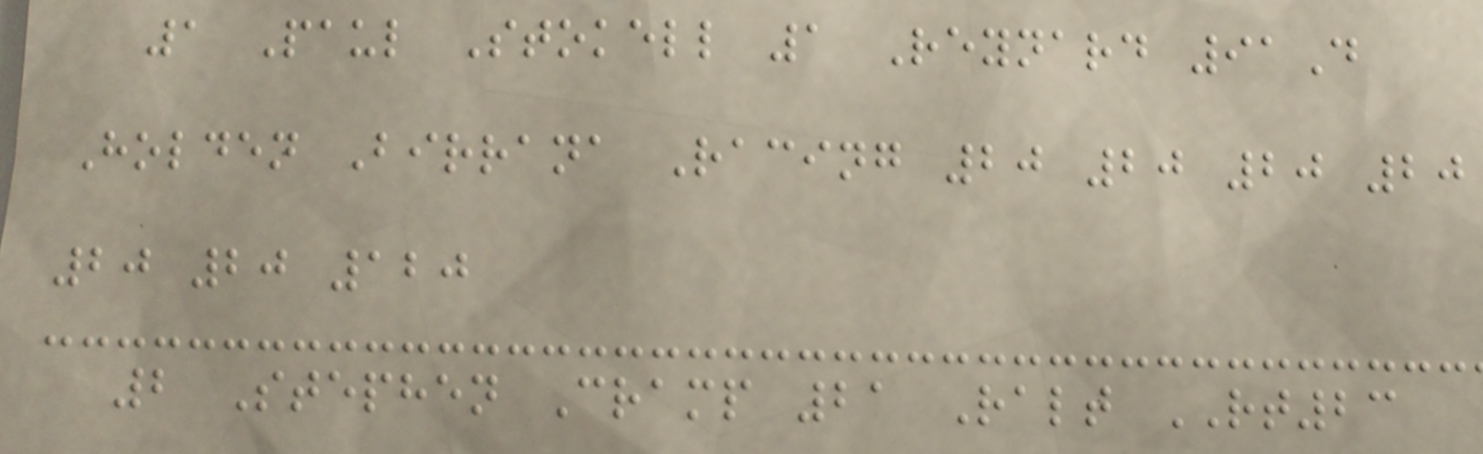1 Paul Stokell 1 Reynard 91D
Holden Birrana Racing 20 20 20 20
20 20 120
2 Stephen Cramp 21 Ralt RT23
